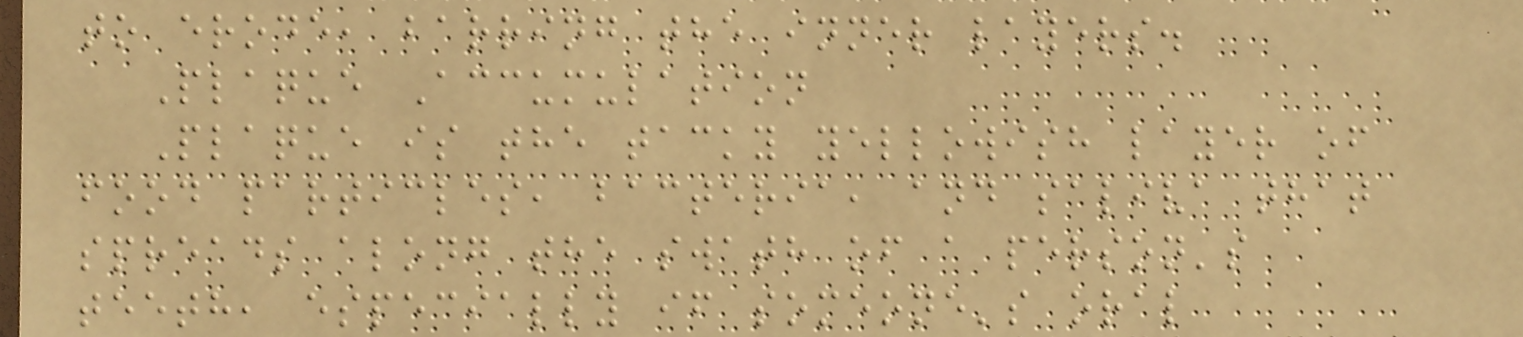to erode, barring the inner layers.
Plaque Accumulation
Plaque is the tacky yellowish layer of
food particles, bacteria, and saliva that
spreads along the swath of a person's
teeth, especially if someone's oral
